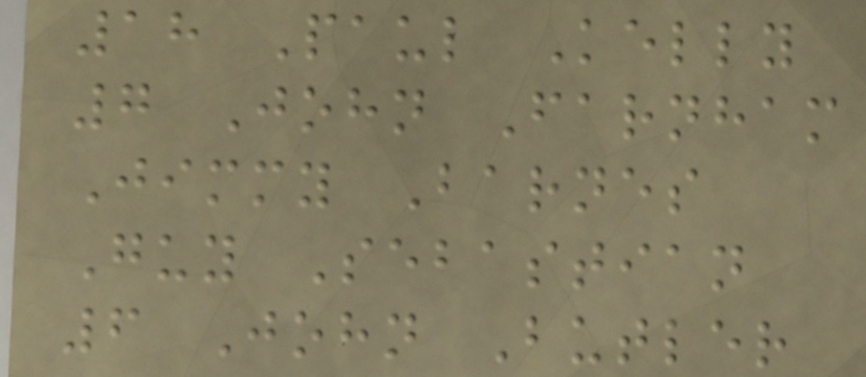18 Paul Kelly
7 John Farnham
Jimmy Barnes
Guy Sebastian
6 John Butler
